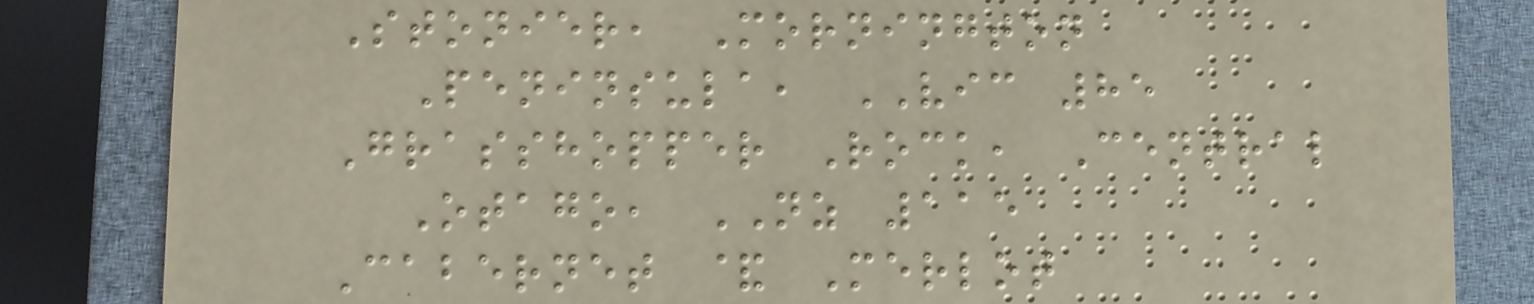Stonier, Mornington
Peninsula, VIC 85
Grasshopper Rock, Central
Otago, NZ 115
Cabernet & Merlot
